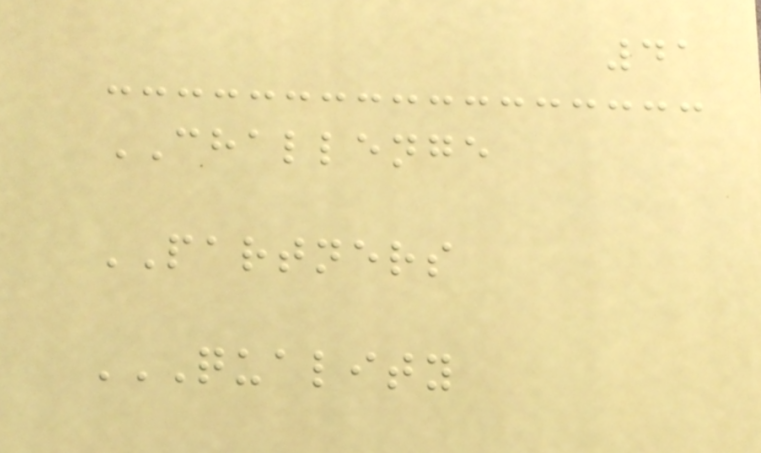41
CHALLENGE
PARTNERS
QUALITY
